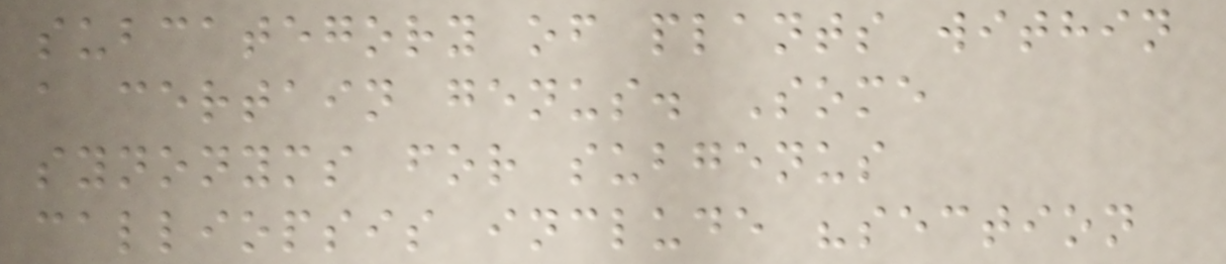subcategory of plants within
a certain genus. Some
synonyms for subgenus
calliopsis include "section
